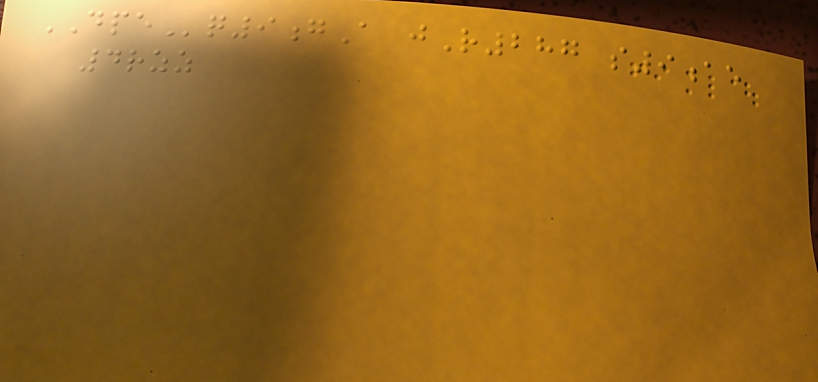DPEq9gA jR287 s9ae
4rzz
